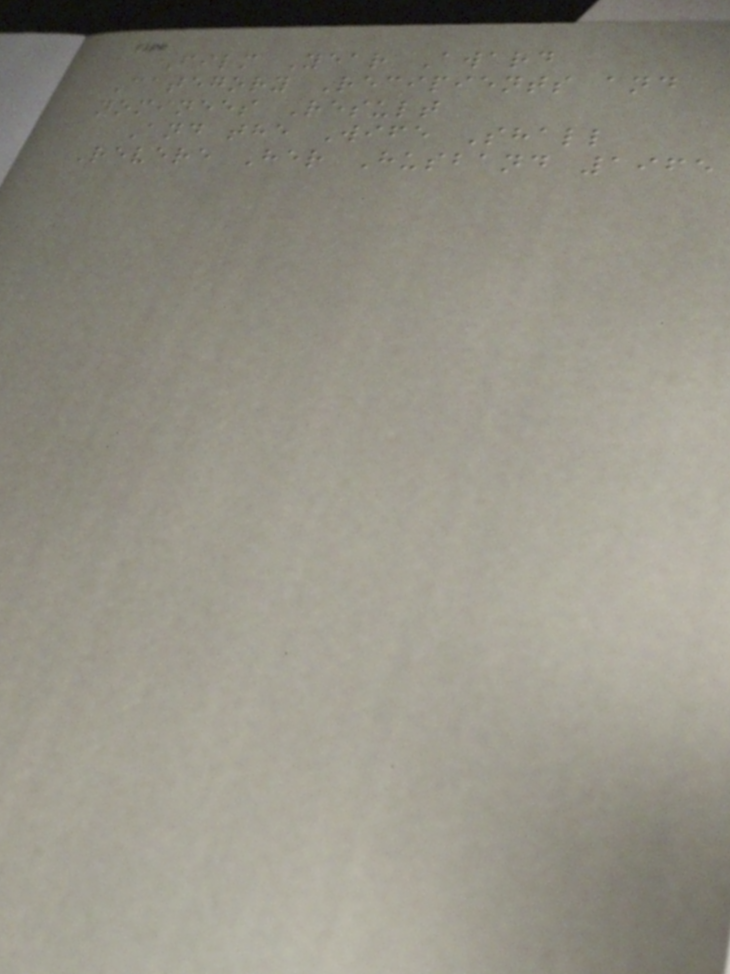Film Year Award
Category Recipients and
nominees Result
And the Wife Shall
Revere Her Husband 1965
